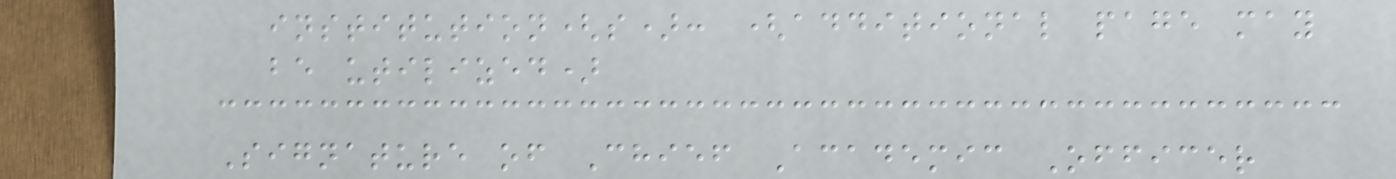institution(s): (additional page may
be utilized)
Signature of Chief Academic Officer
